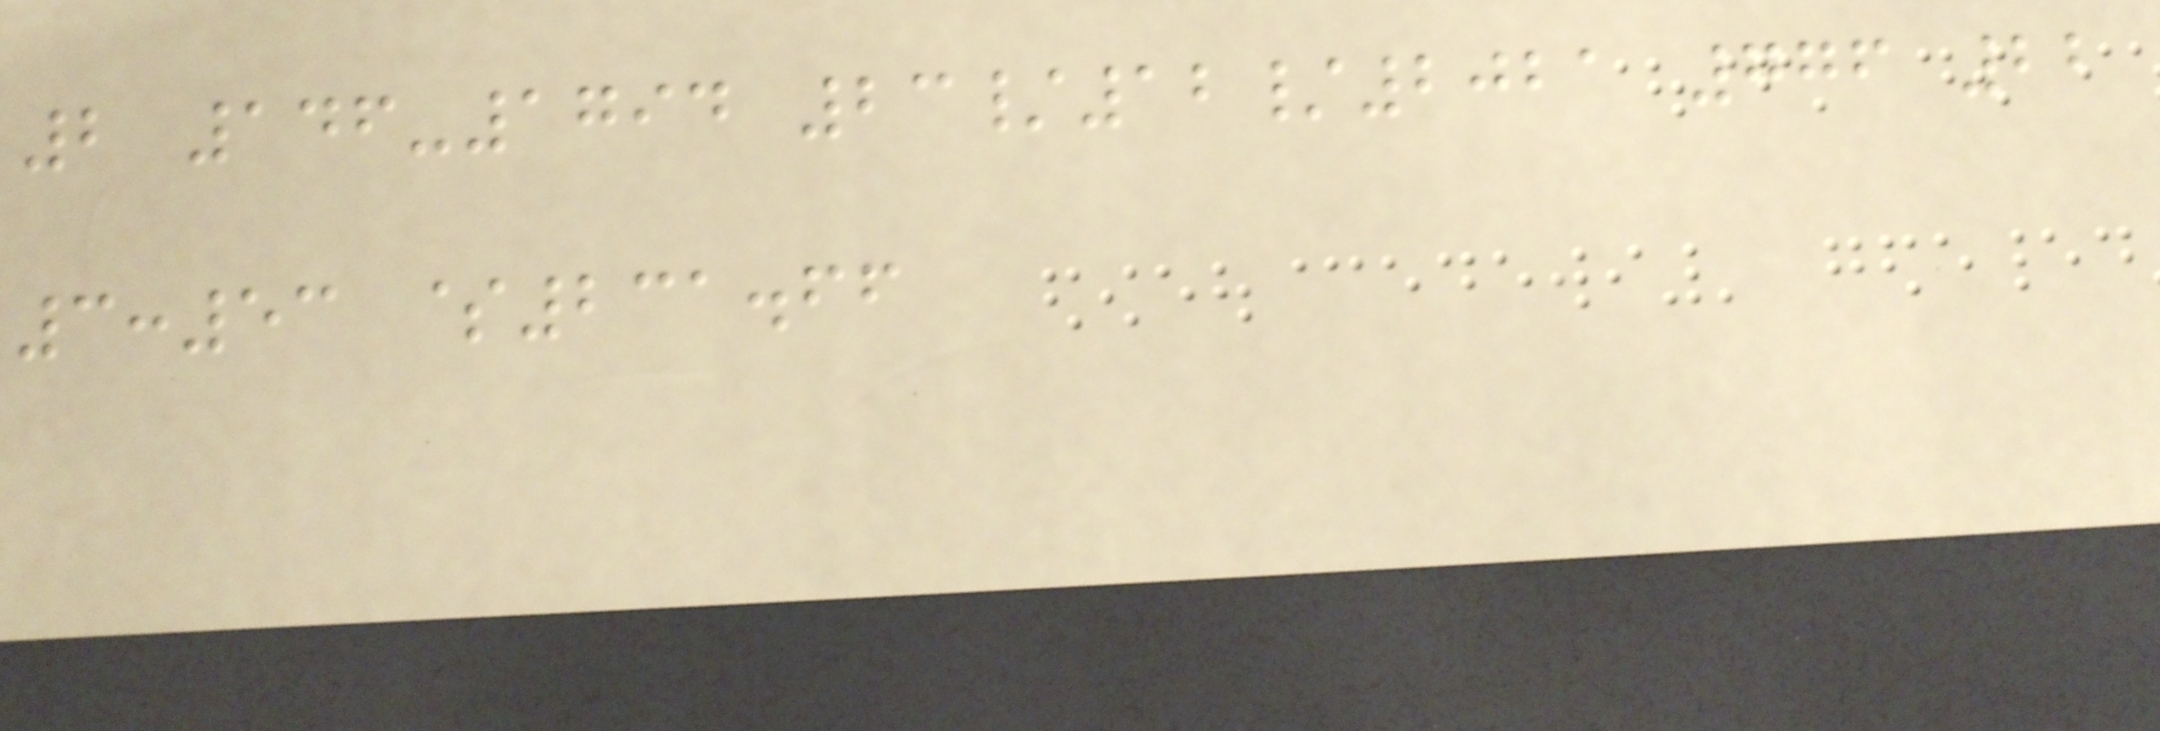2 146-1794 23/12/2021 776 22
3:53 $231.66
